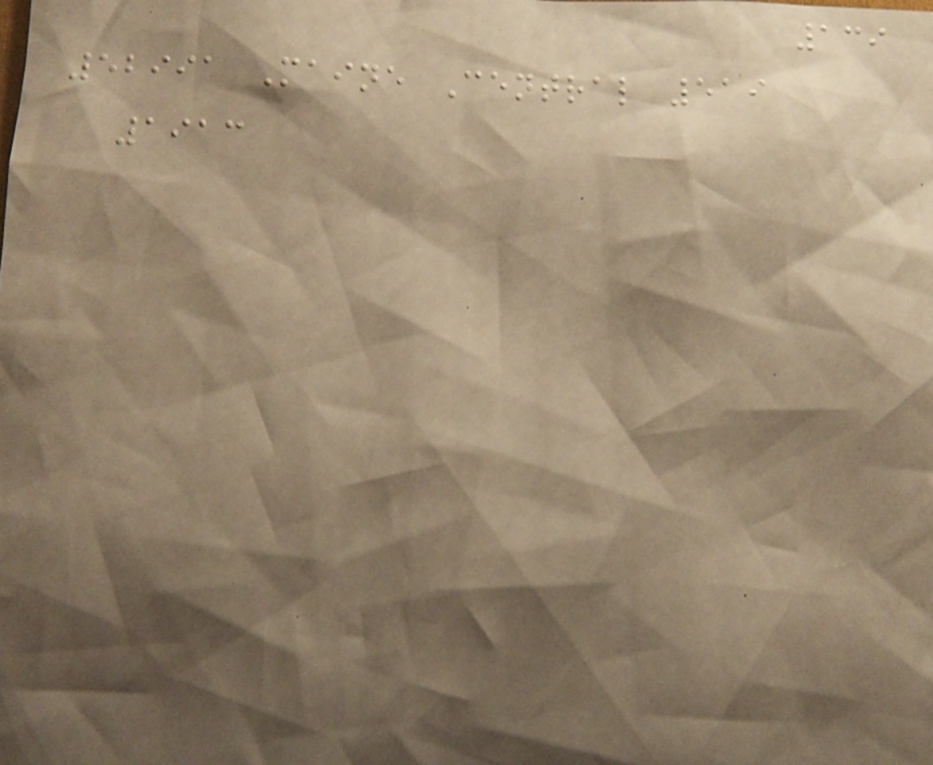139
52991 Maine Central 519
1913
